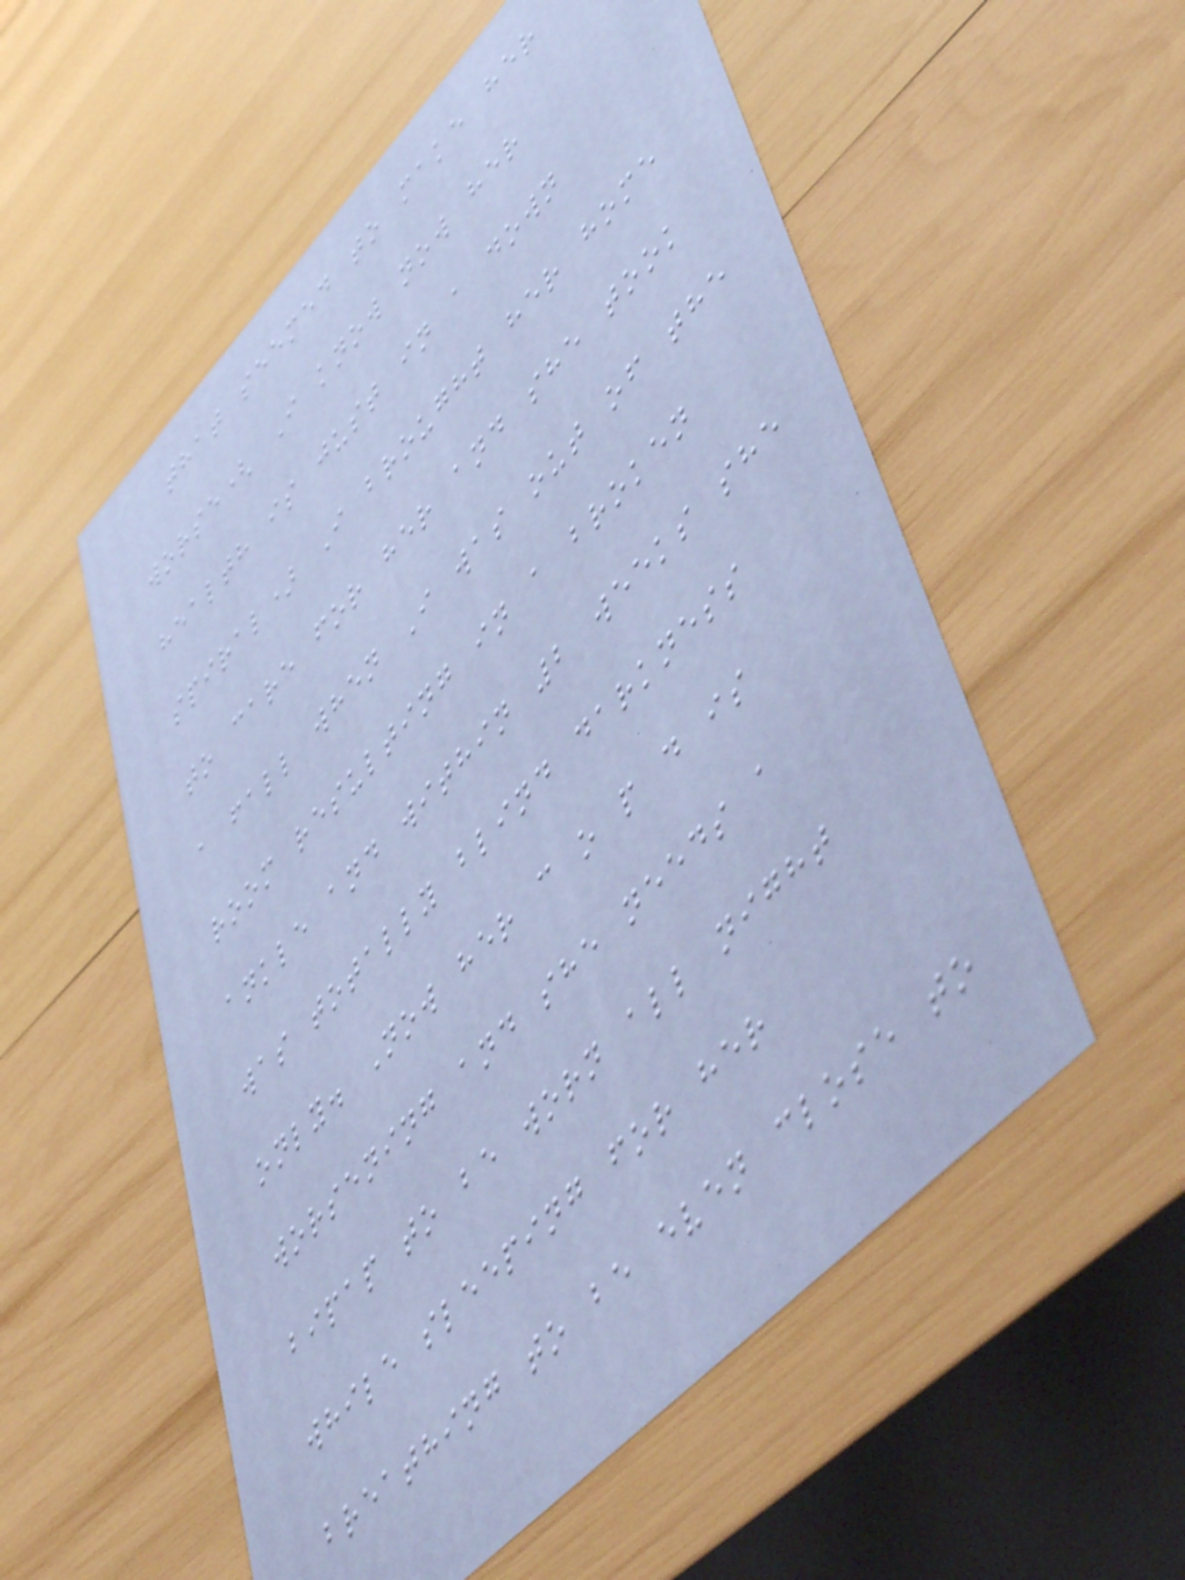that seemed to make her
worse( I know now her
health is just in a down
spiral) I brought her home
to care for her and she took
a fall when I was out of the
room resulting in a broken
ankle and within 2 weeks she
was totally blind darkness
only. Now her c o p d is
worsening and she needs a
bipap to be worn all night
while sleeping for her
breathing to be even close to
